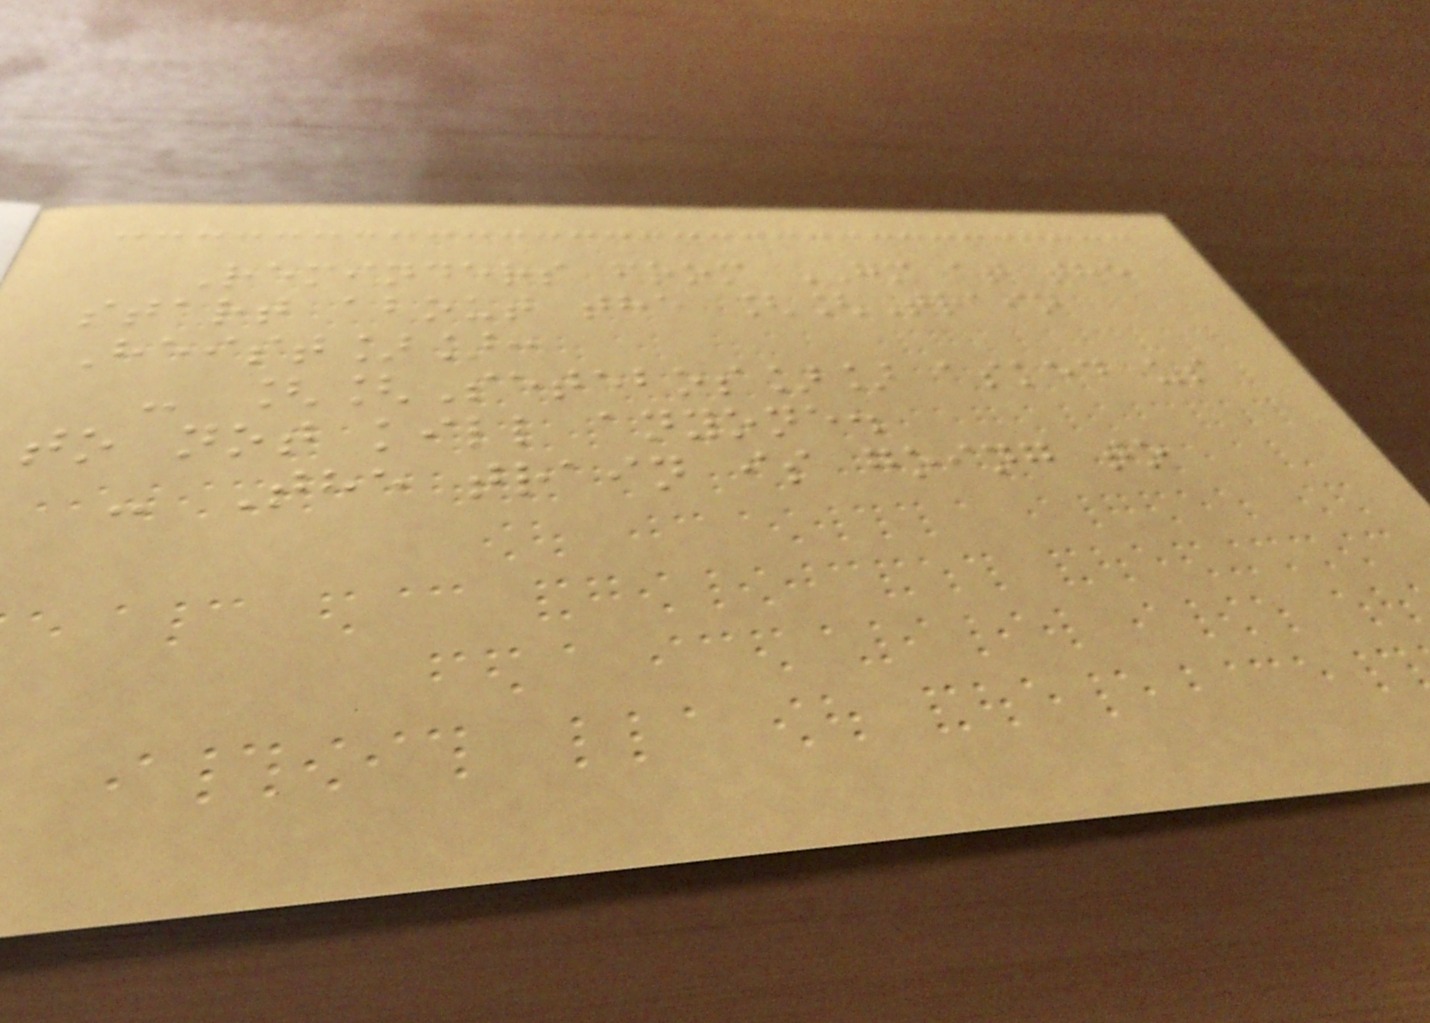Reminders from GM at the
start about the [[Train
Heist]]:
- [[Setebos]] asked us
to not kill anyone.
- The train is going to
